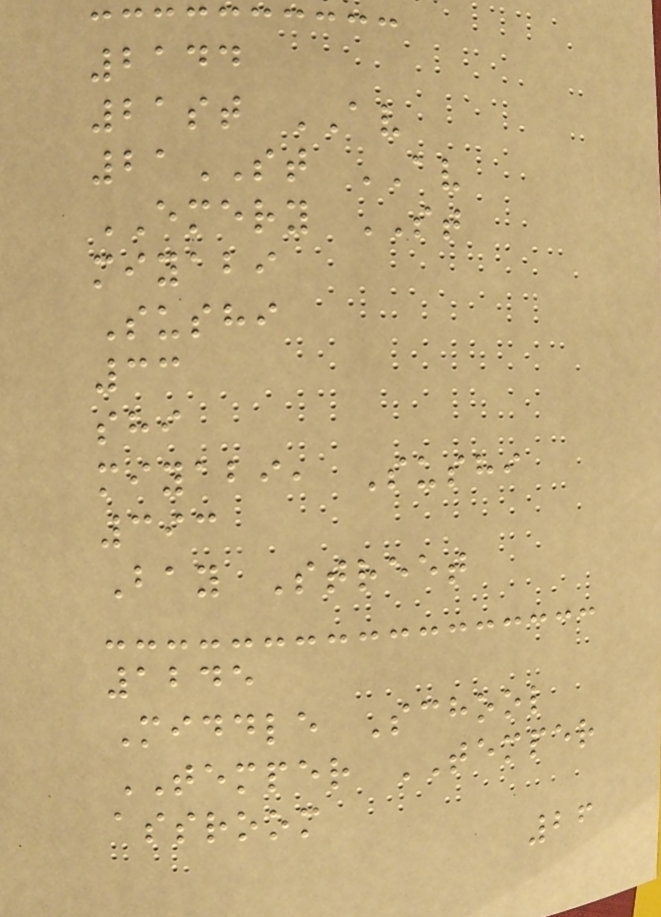2144
21st AV
21ST AV
EMERY ST
miyabi
Sushi
33
shi
miyabi, Sushi
393
Bay Street
1245
Middle School
TEMPER TEMPER
assroom
26
